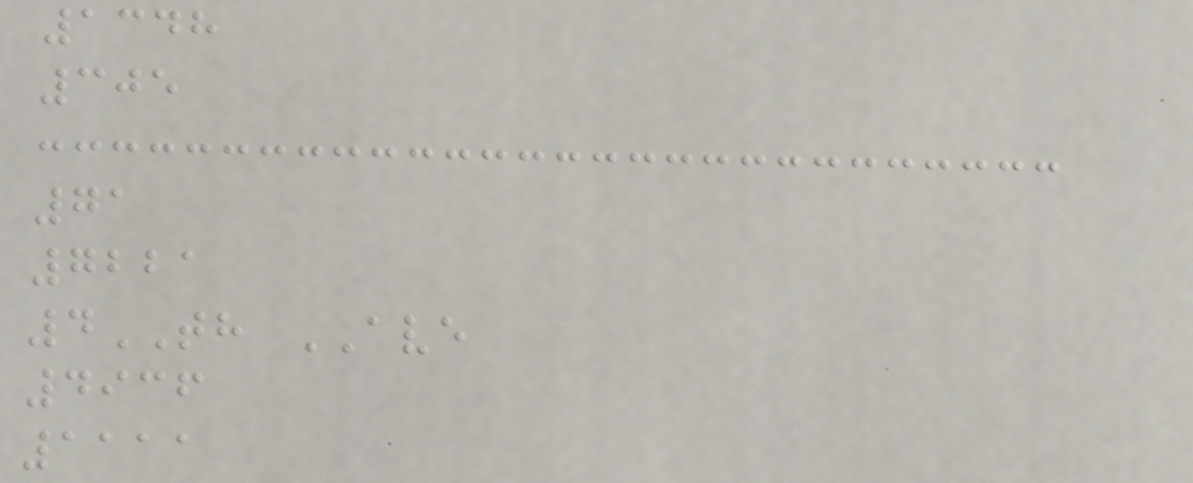1348
305
71
7221
4TH AVE
4936
1111
